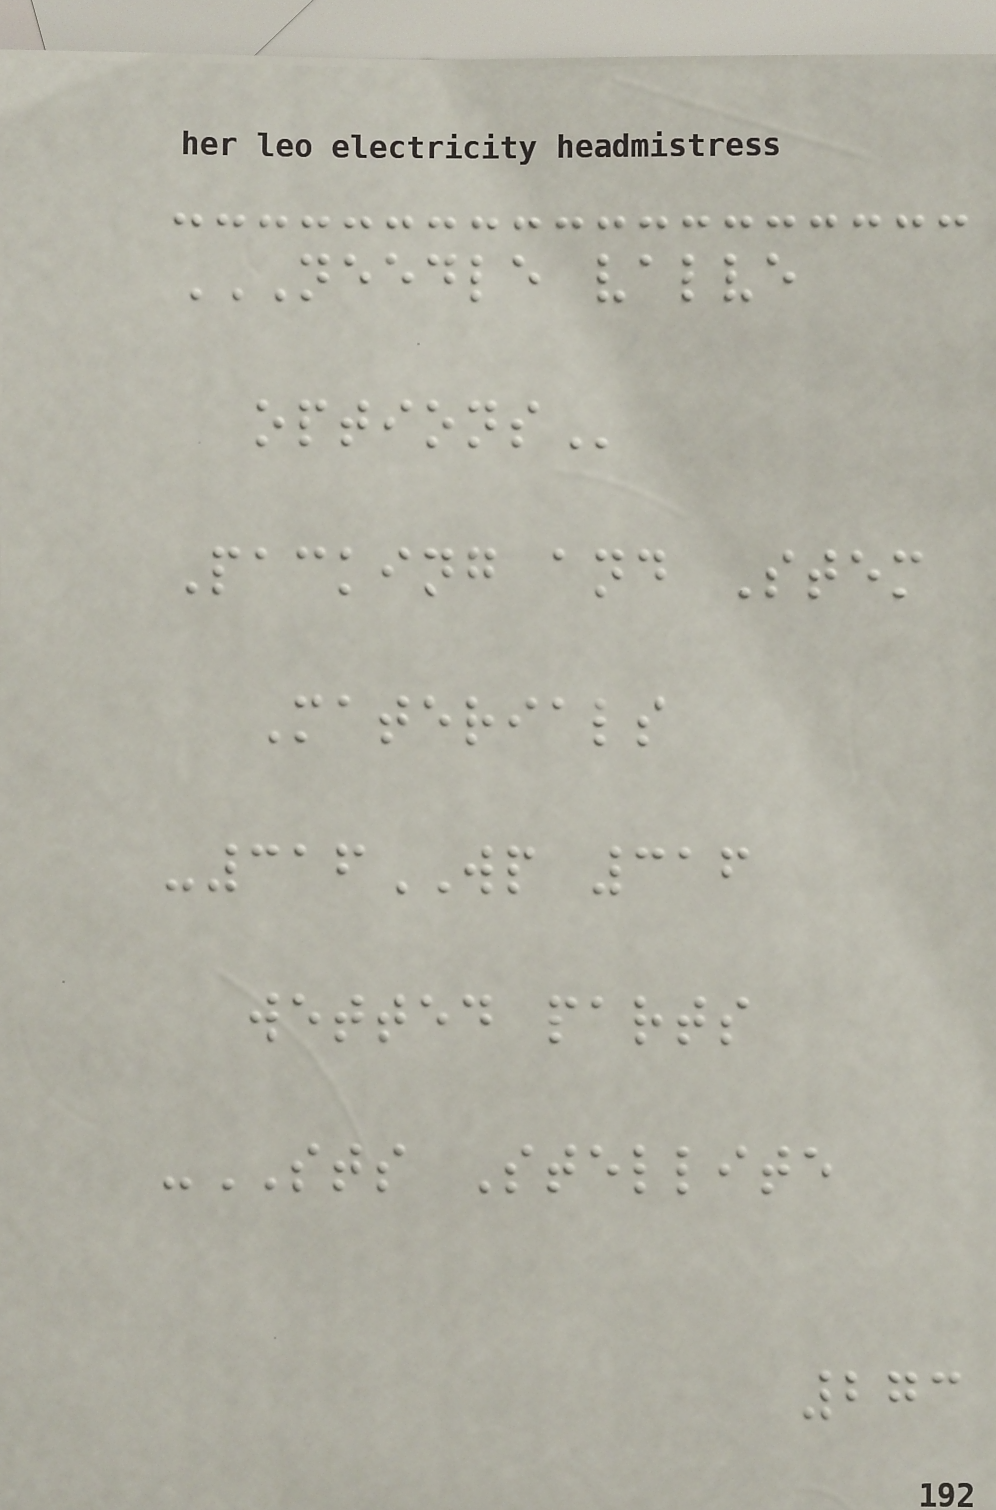NEEDLE VALVE
OPTIONS
Packing and Stem
Materials
-316WP 316
wetted parts
-STS Stellite
273
